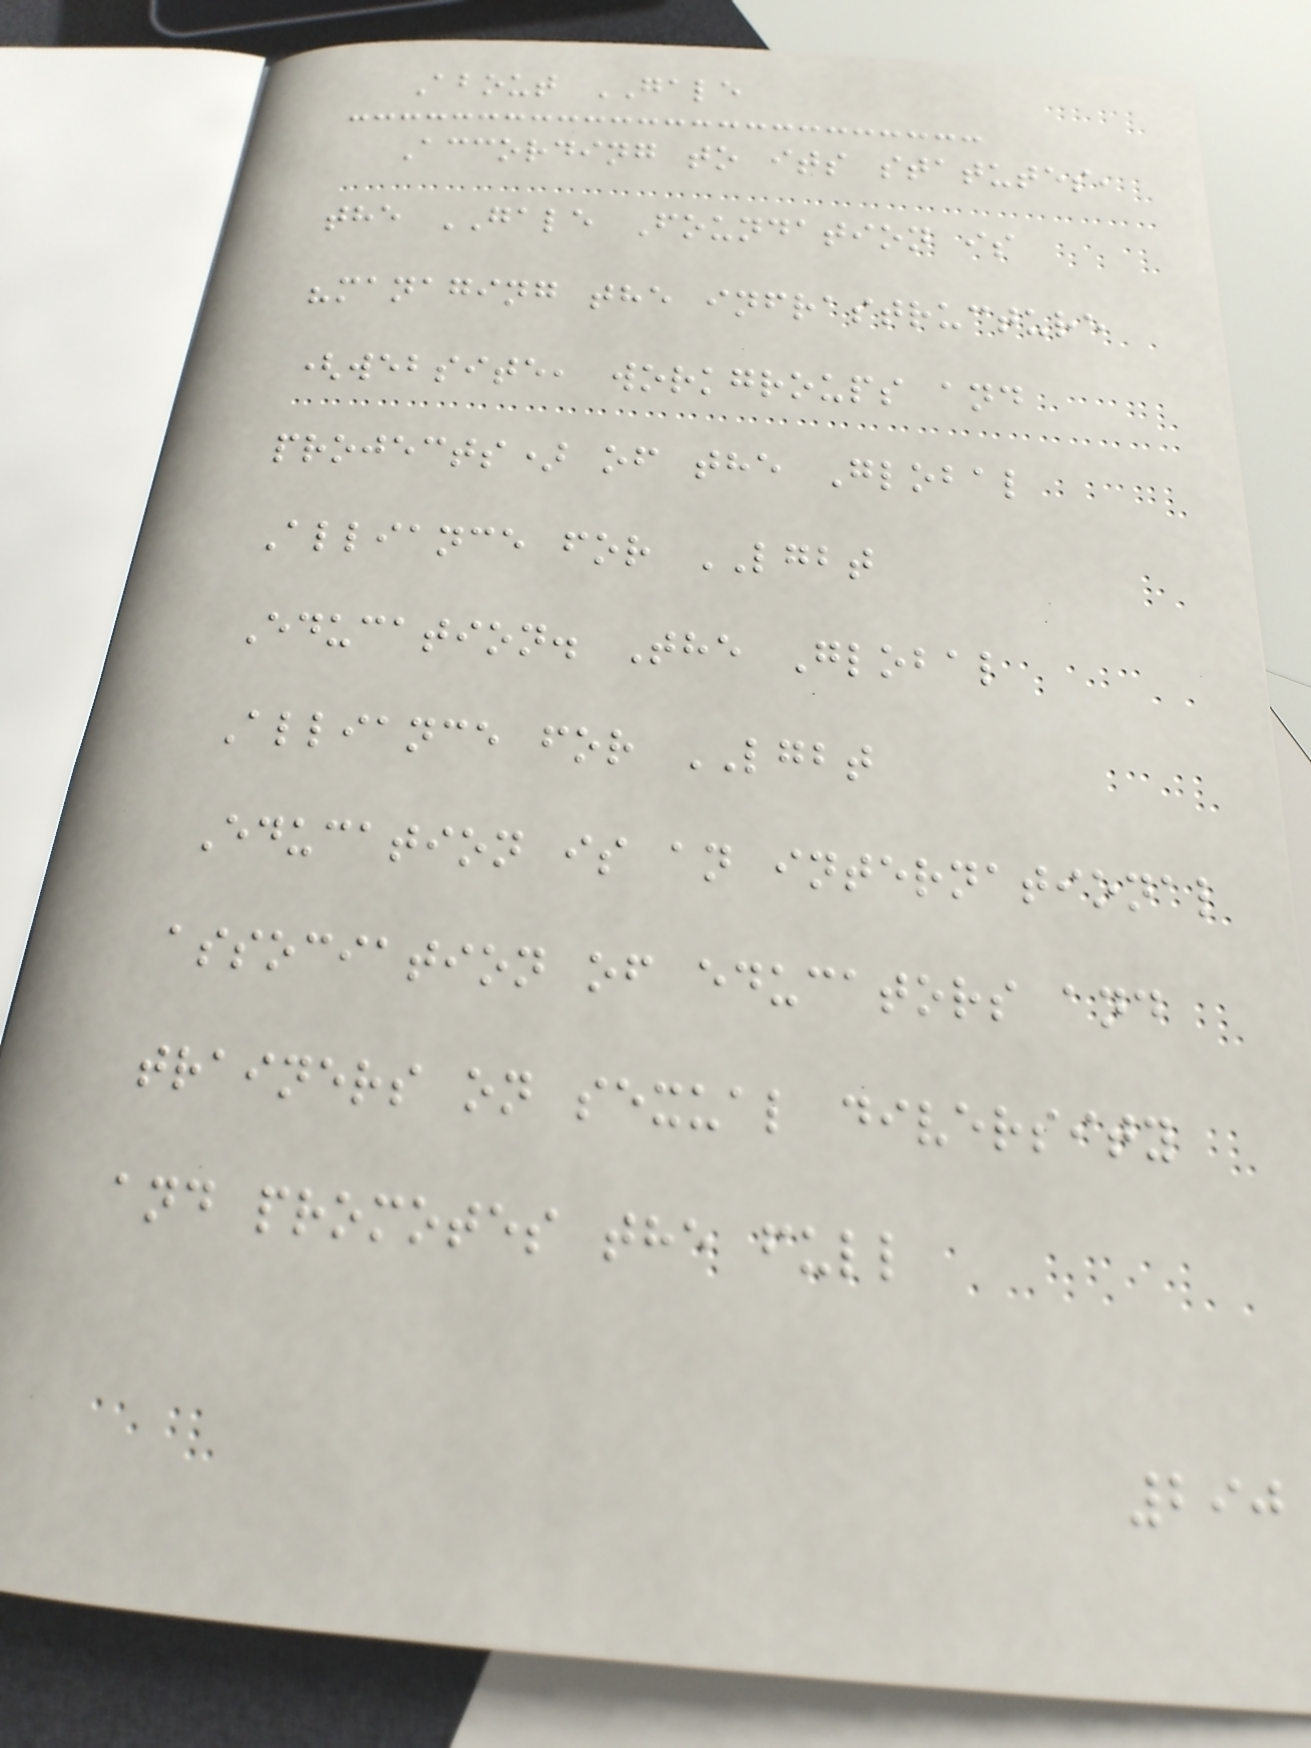About GALE
According to its statutes,
the GALE Foundation is
"managing the infrastructure
(website, workgroups and
projects) of the Global
Alliance for LGBT
Education. The Global
Alliance for LGBT
Education is an international
association of educators and
trainers on sexual diversity
and promotes the full
290
